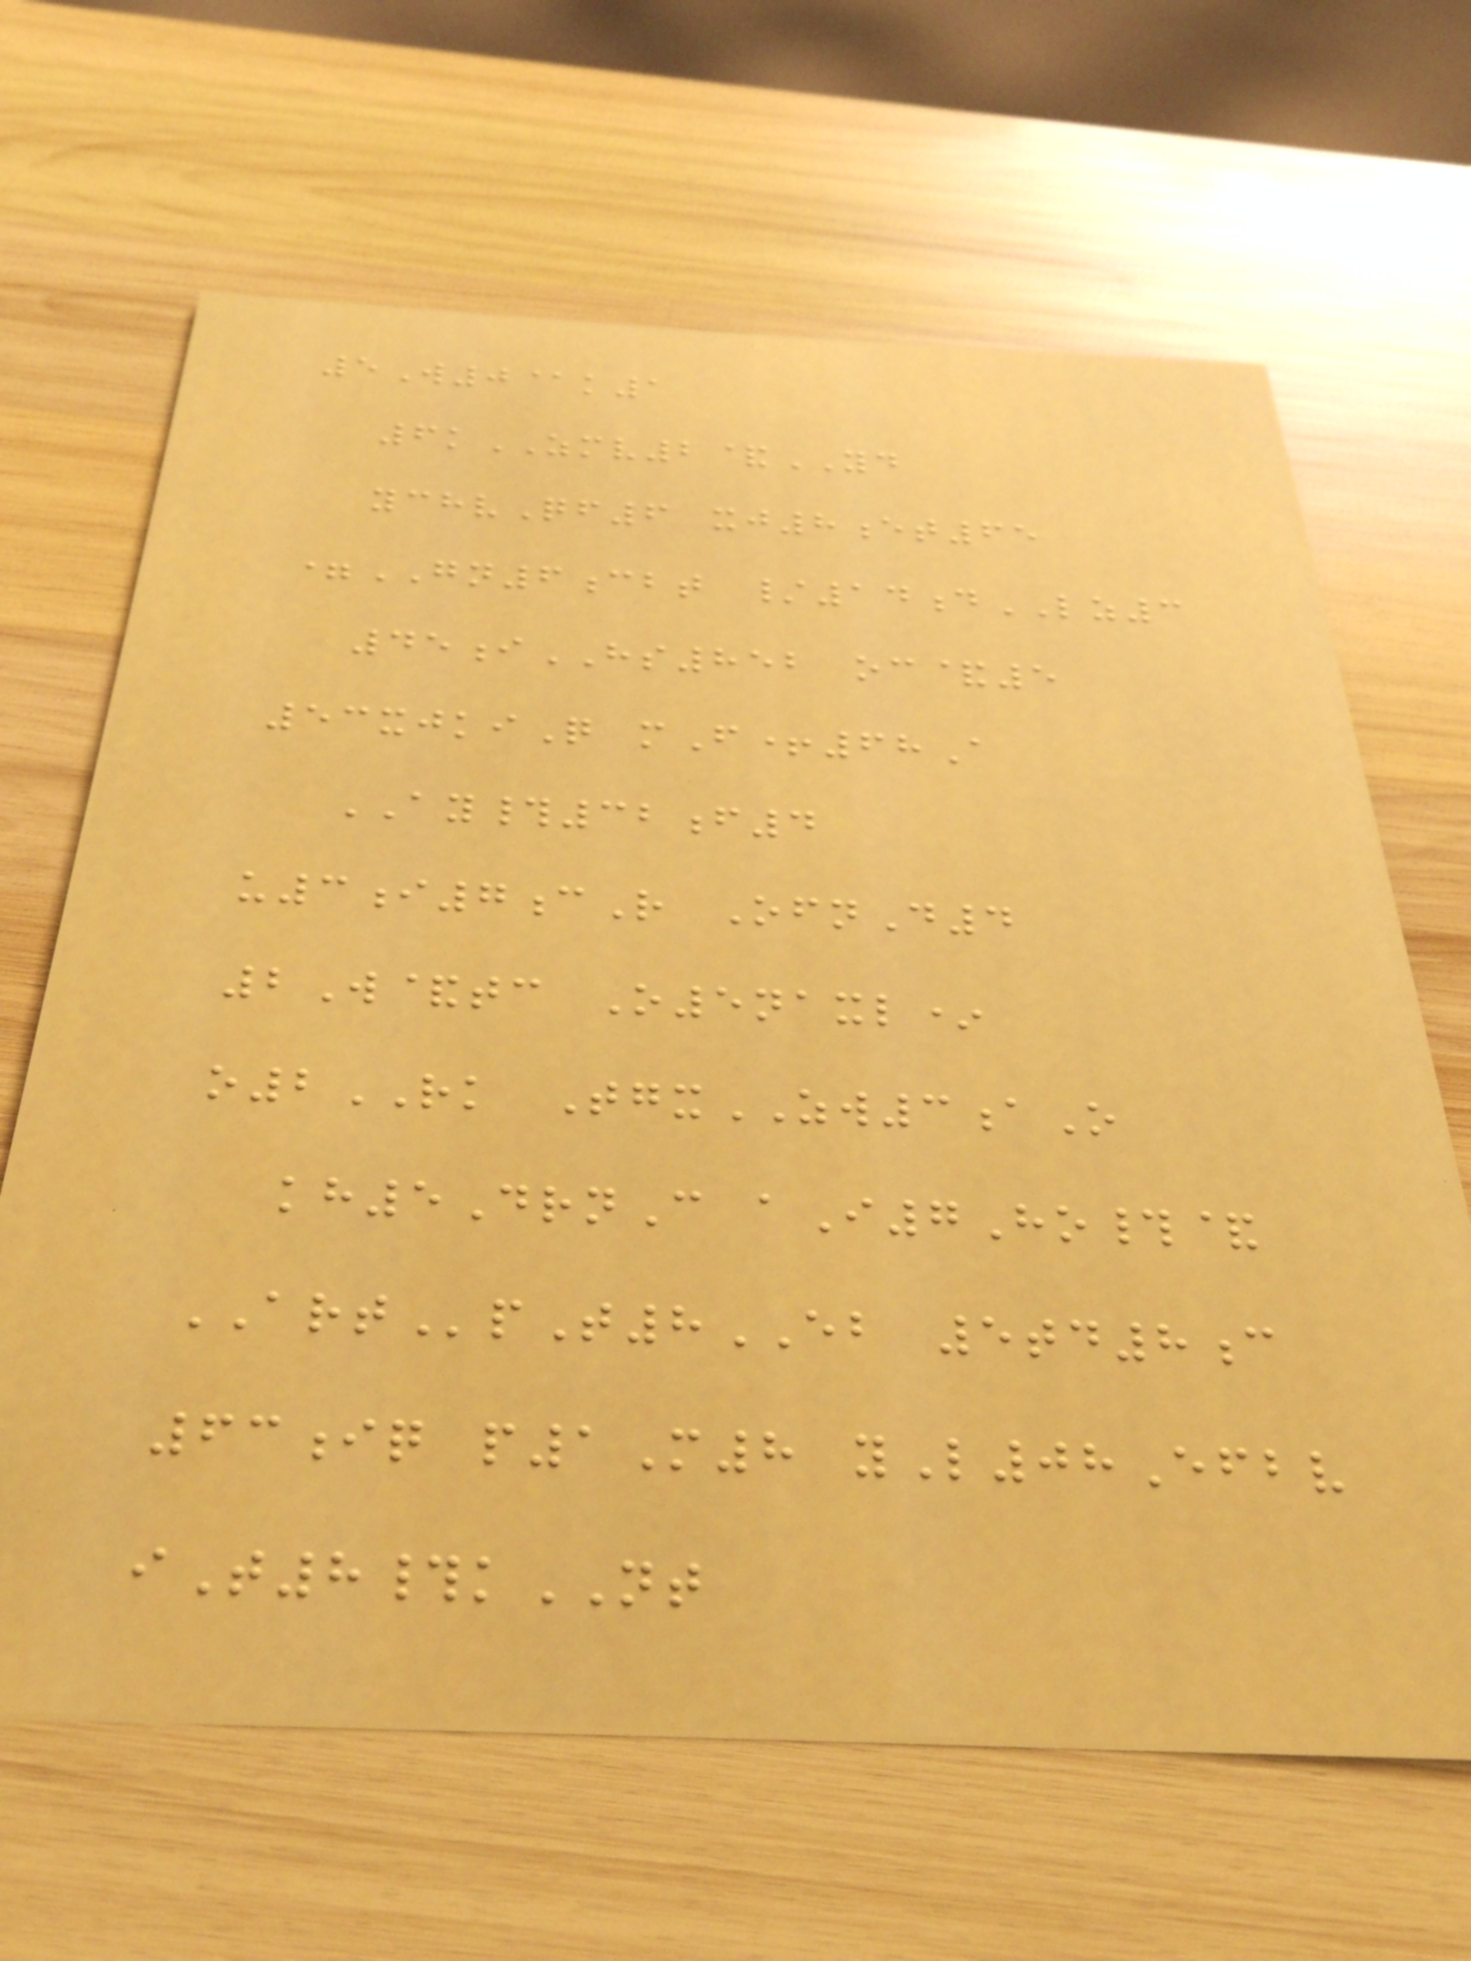5W0@k1
6kZMV2&YD
ychvQf6 xj8et65
=GN6cbt /14dLZ3
45iHS852 oc&5
53xjkiQ mF+68A
AY#32f4
u3i7cR OfnD4
2W&tc O5naxl*
o2RK TgxZW3aO
kh5DrnC aI7Ho#&
ARTpT8EB 5td8c
63iq p1M8 yL08Efbv
iT8#kNT
